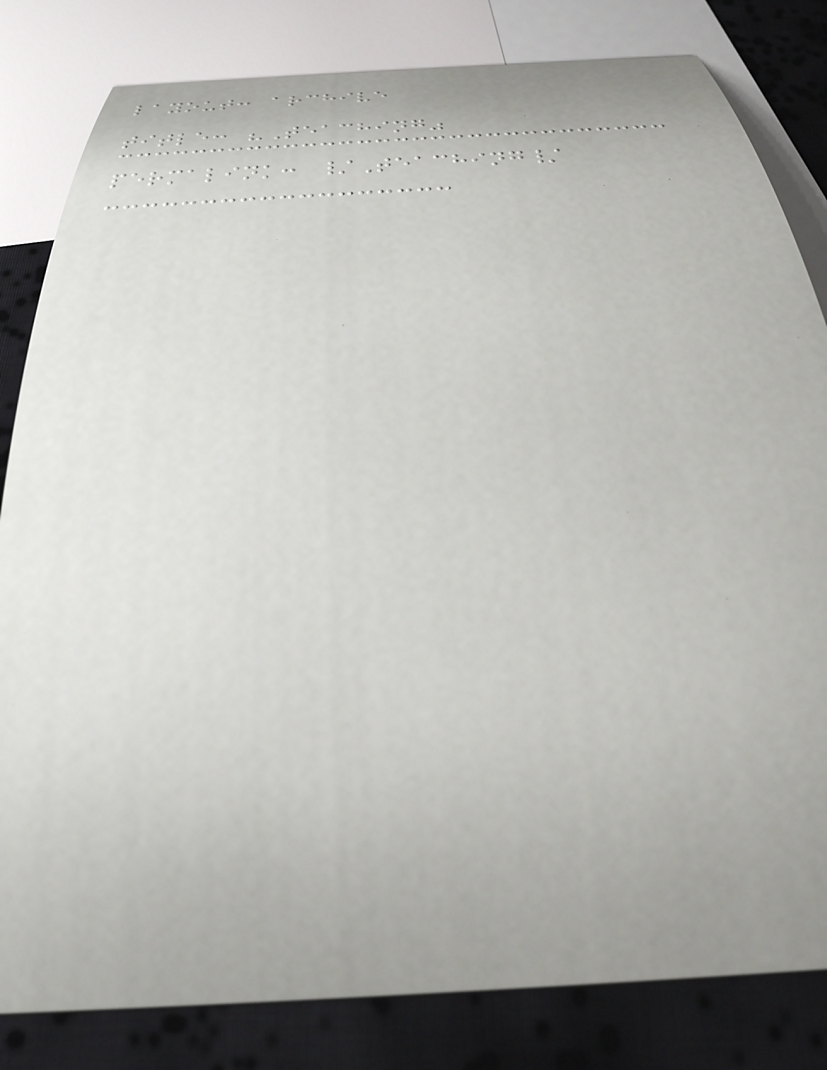layout: archive
title: "Teaching"
permalink: /Teaching/
